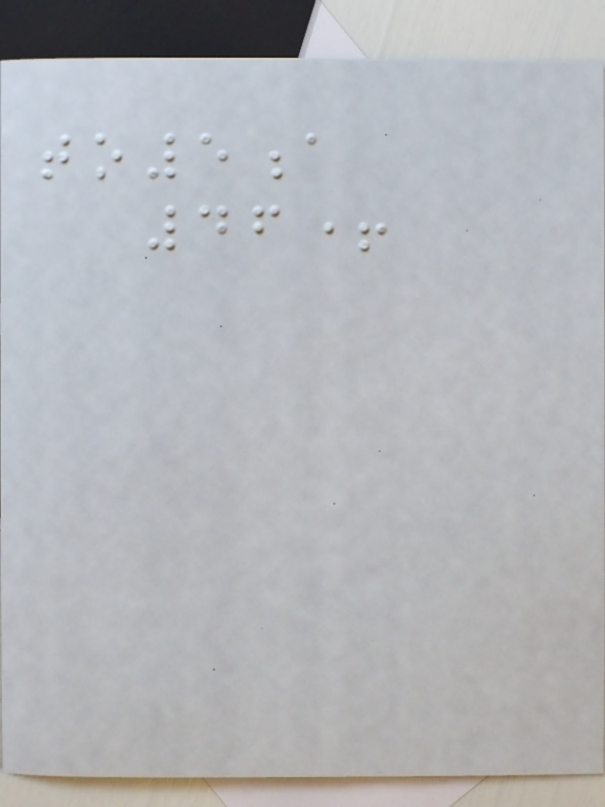to5a
46+
